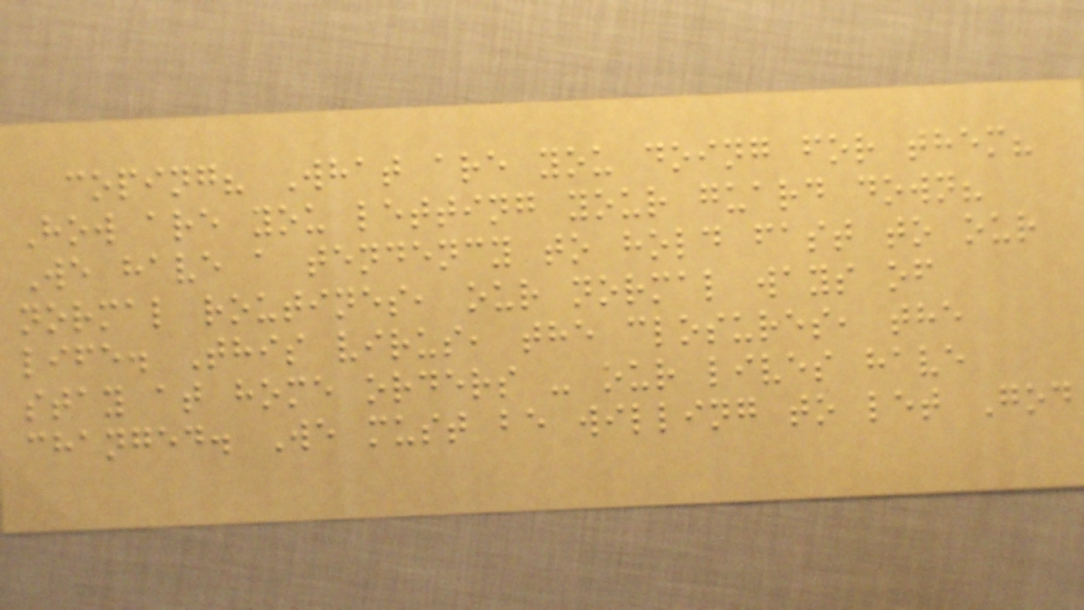coping? What are you doing for them?
How are you letting your guard down?
We have a tendency to hold fast to our
normal routines, our normal ways of
life. This virus, the closures, the
stay at home orders - our lives have
changed. We must be willing to let God
